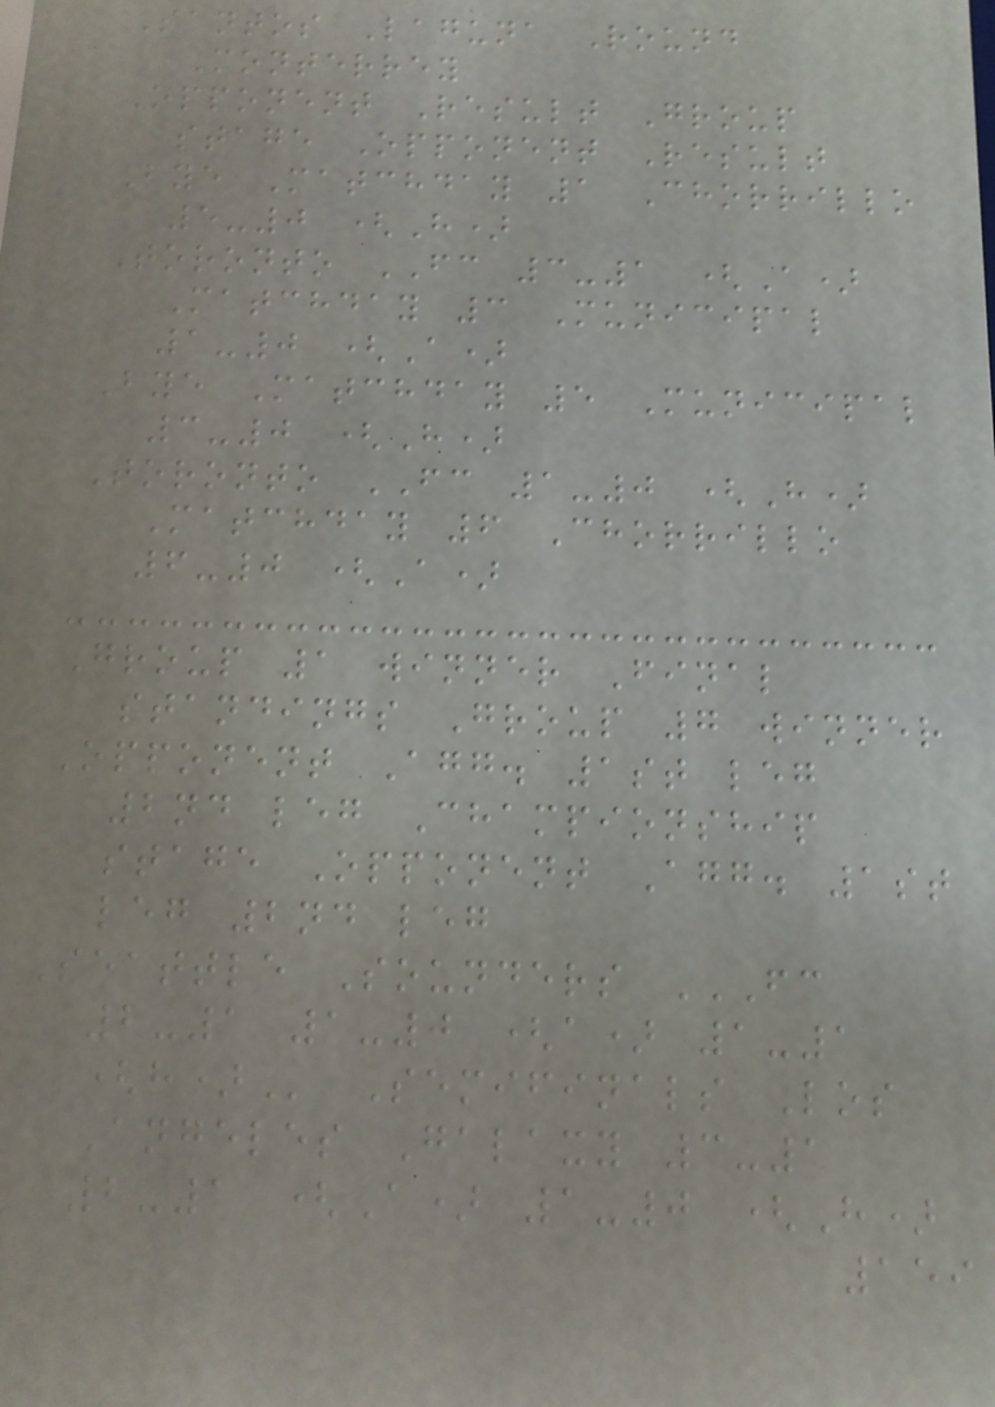Santos Laguna Round
Monterrey
Opponent Result Group
stage Opponent Result
Bye Matchday 1 Chorrillo
5-0 (H)
Toronto FC 3-1 (A)
Matchday 3 Municipal
1-0 (A)
Bye Matchday 5 Municipal
3-0 (H)
Toronto FC 1-0 (H)
Matchday 6 Chorrillo
6-0 (A)
Group 1 winner Final
standings Group 7 winner
Opponent Agg. 1st leg
2nd leg Championship
stage Opponent Agg. 1st
leg 2nd leg
Seattle Sounders FC
2-1 1-0 (A) 1-1
(H) Semifinals Los
Angeles Galaxy 3-1
2-1 (A) 1-0 (H)
159
